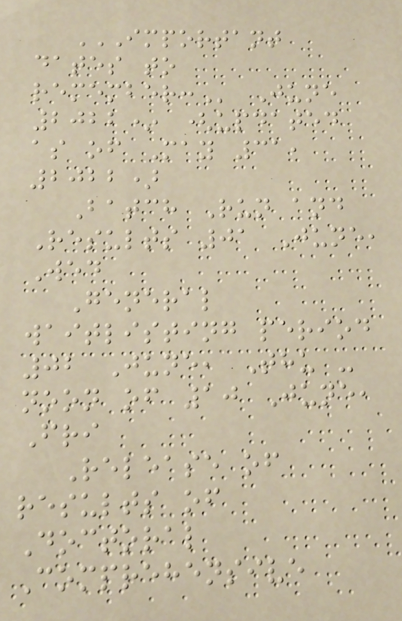IMPORTANT
DATES TO
REMEMBER: June
2022* (updated
as of May 31,
2022)
Batch Run and
Results 01 June,
Wed
General
waitlisting period
02 June, Thu -
noon of 10 June,
Fri
Release of
results of
Doctoral
Comprehensive
